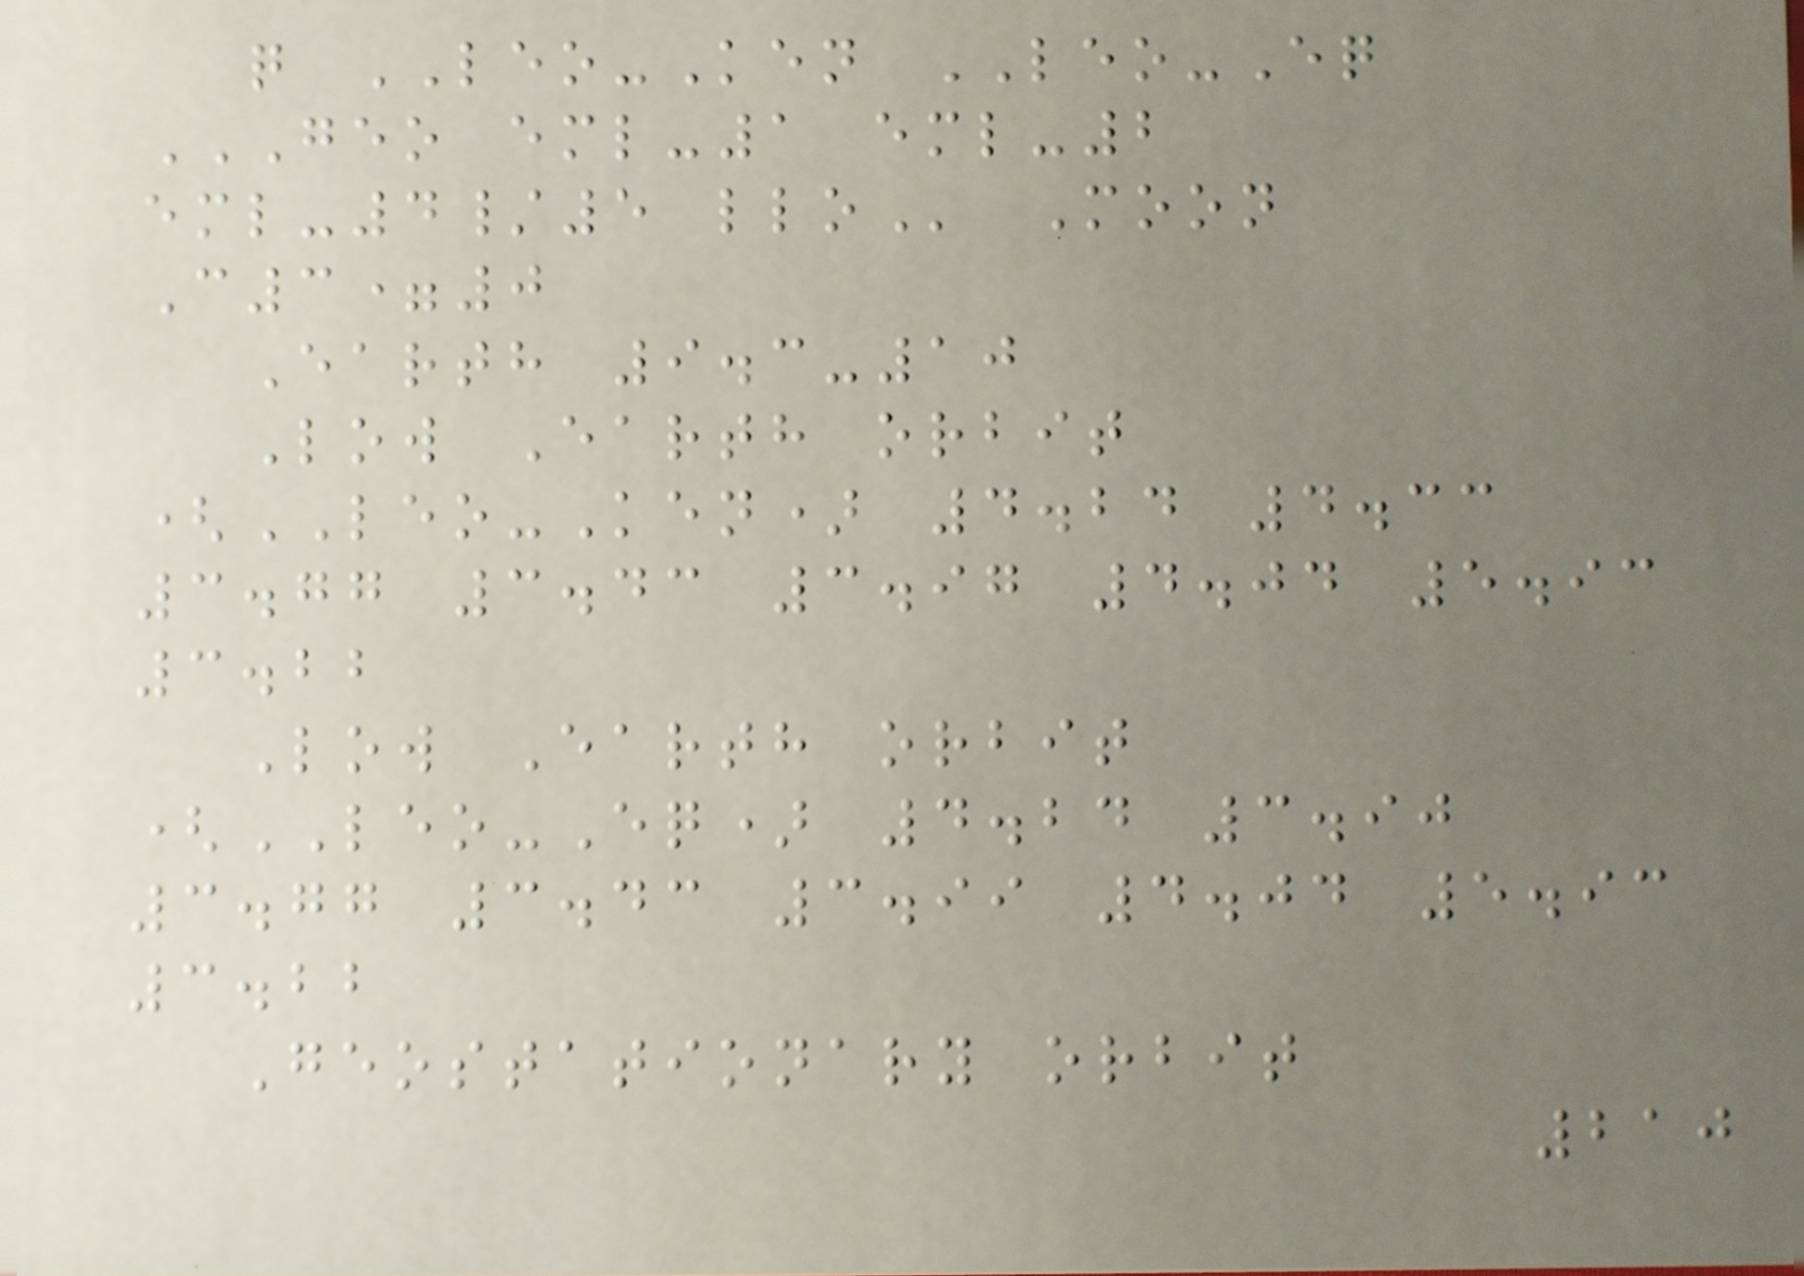q LEO-Ken LEO-Eq
GEO EML-1 EML-2
EML-4/5 LLO Moon
C3=0
Earth 9.3-10
Low Earth orbit
(LEO-Ken) 4.24 4.33
3.77 3.43 3.97 4.04 5.93
3.22
Low Earth orbit
(LEO-Eq) 4.24 3.90
3.77 3.43 3.99 4.04 5.93
3.22
Geostationary orbit
210
